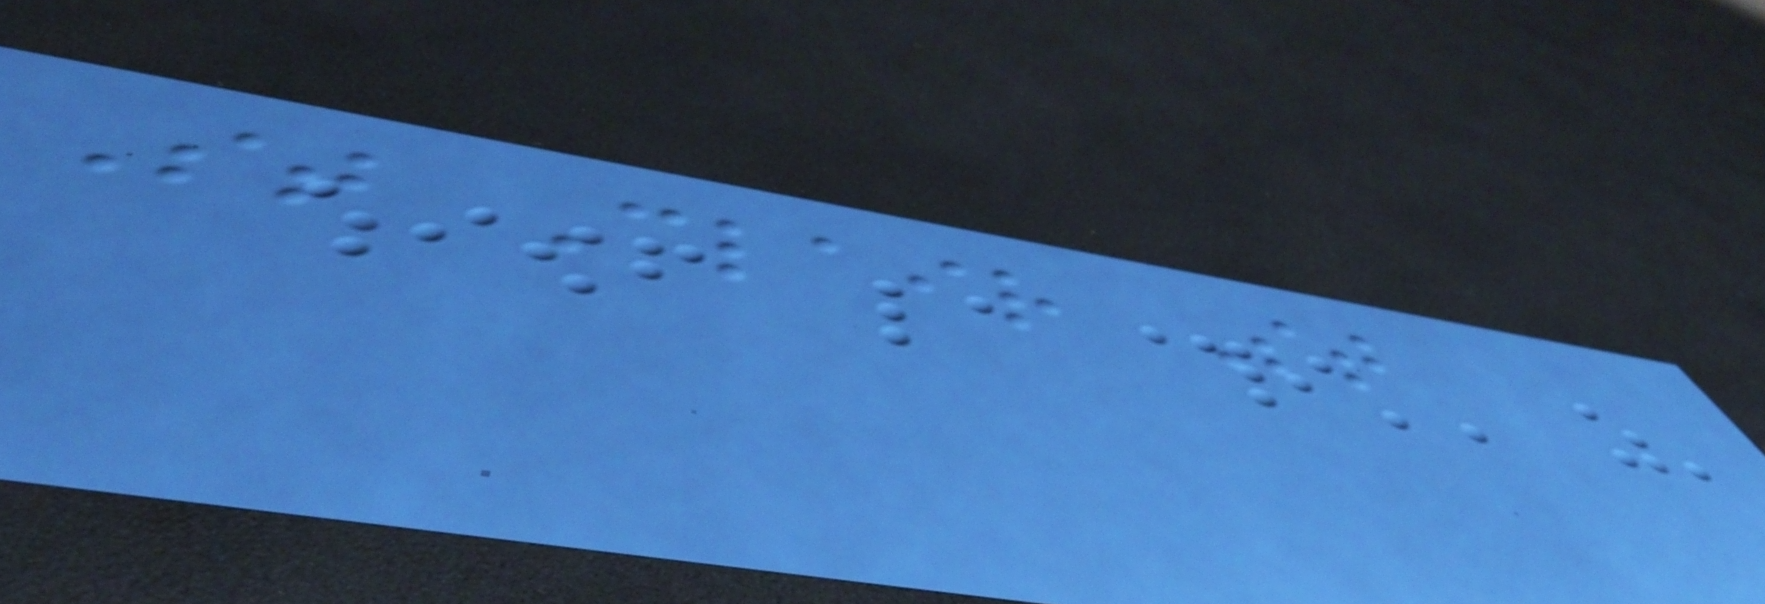St Clair St
